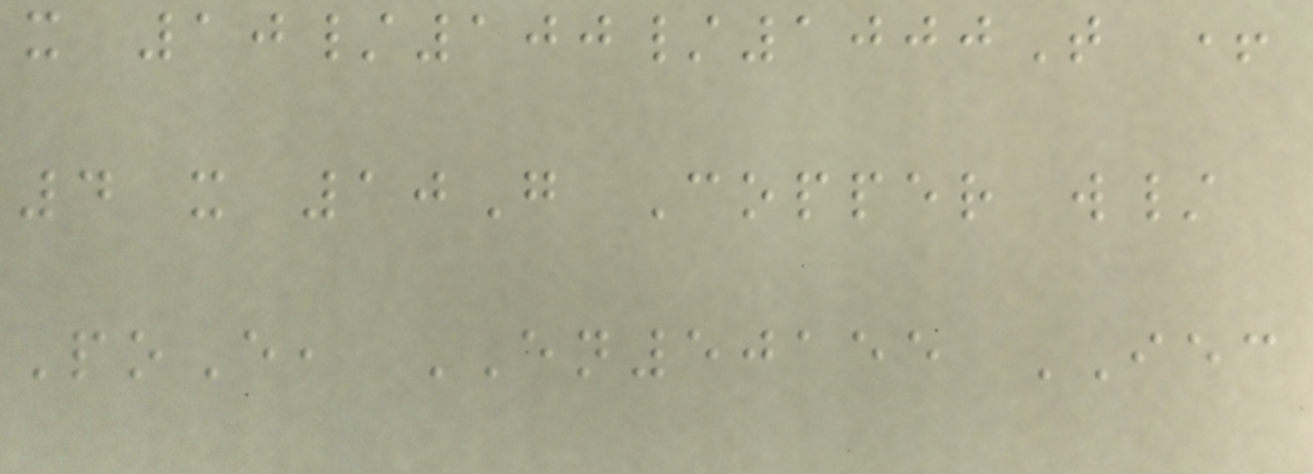x 10/100/1000T +
4 x 10G Copper w/
PoE, EN50155 IEC
